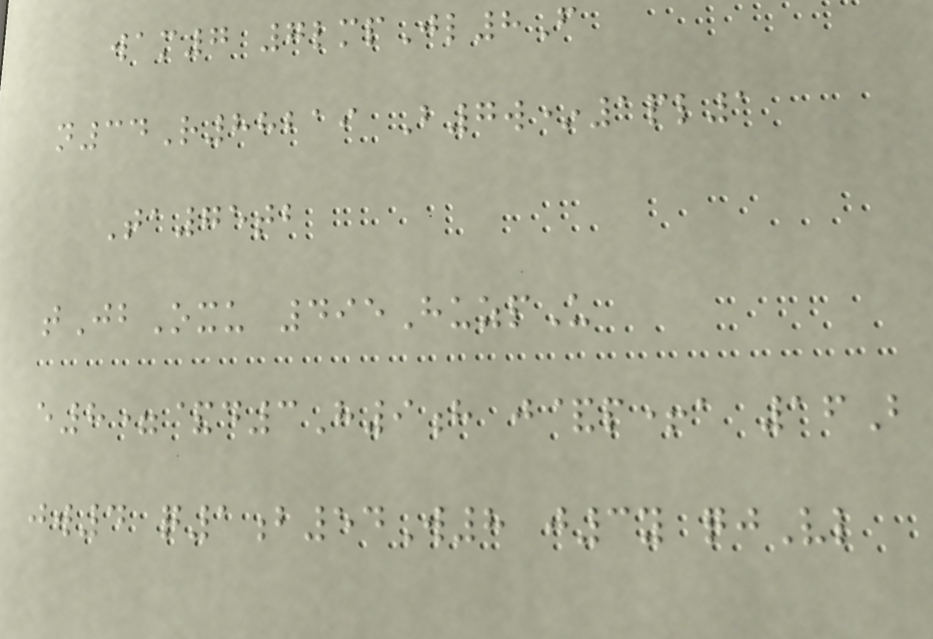wam7 7lmpJl8F
n34R88219 B7w*1pl1
Ta75tb
tJbOxu 495HuzpU
e8=&d3H9h j&p+a 16B
jw4 q1b54W8 j3y qjVl
